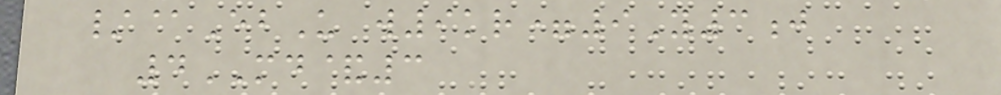/@EbU w9kr=9Y3j
4MD&3
